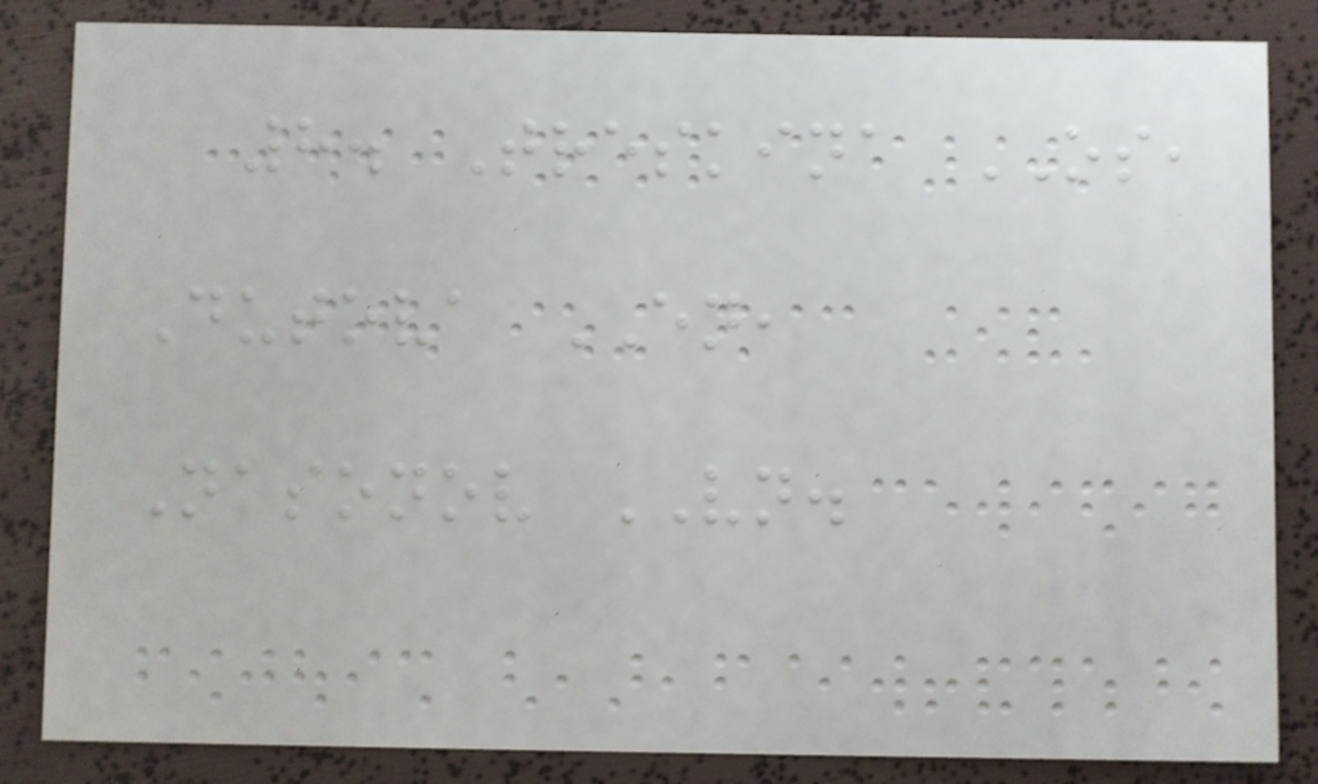8. Treskina OS,
Dutova EN,
Nasonov VN.
